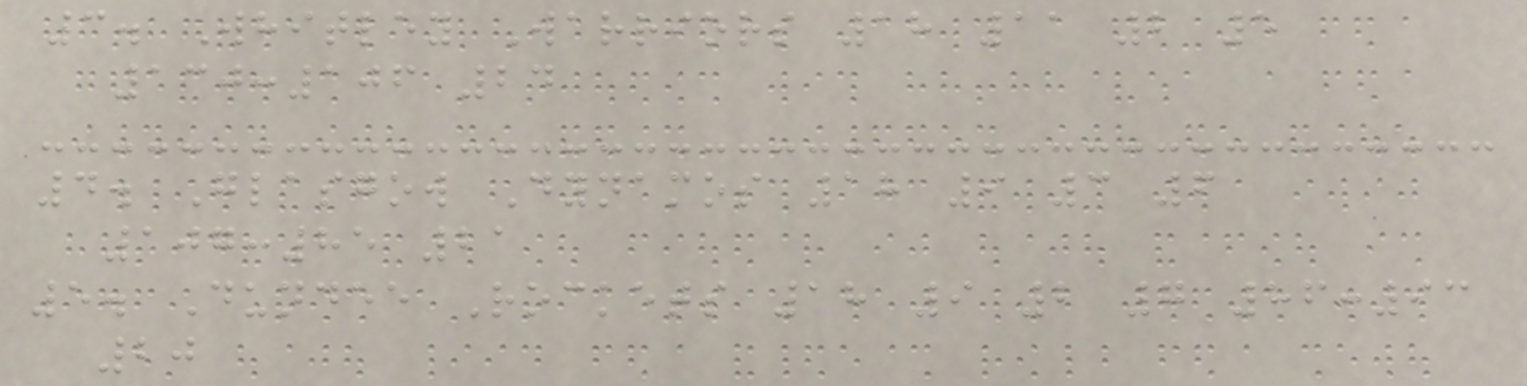3. Whitley Warriors 18 11 2 5
130:106 24
4. Glasgow Dynamos 18 9 3 6
107:85 21
5. Dundee Rockets 18 9 2 7 86:93
20
